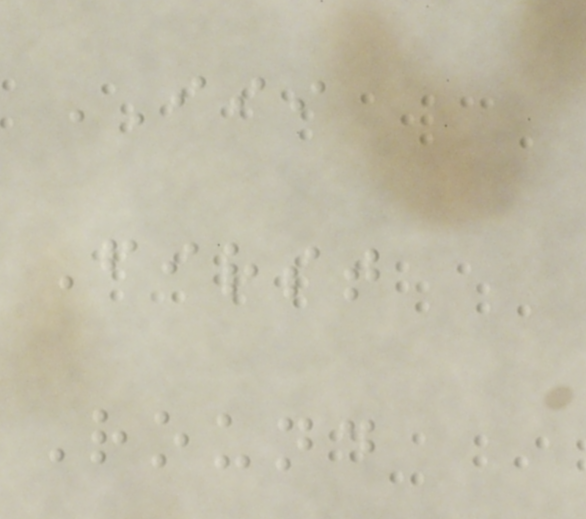III
First
Round
